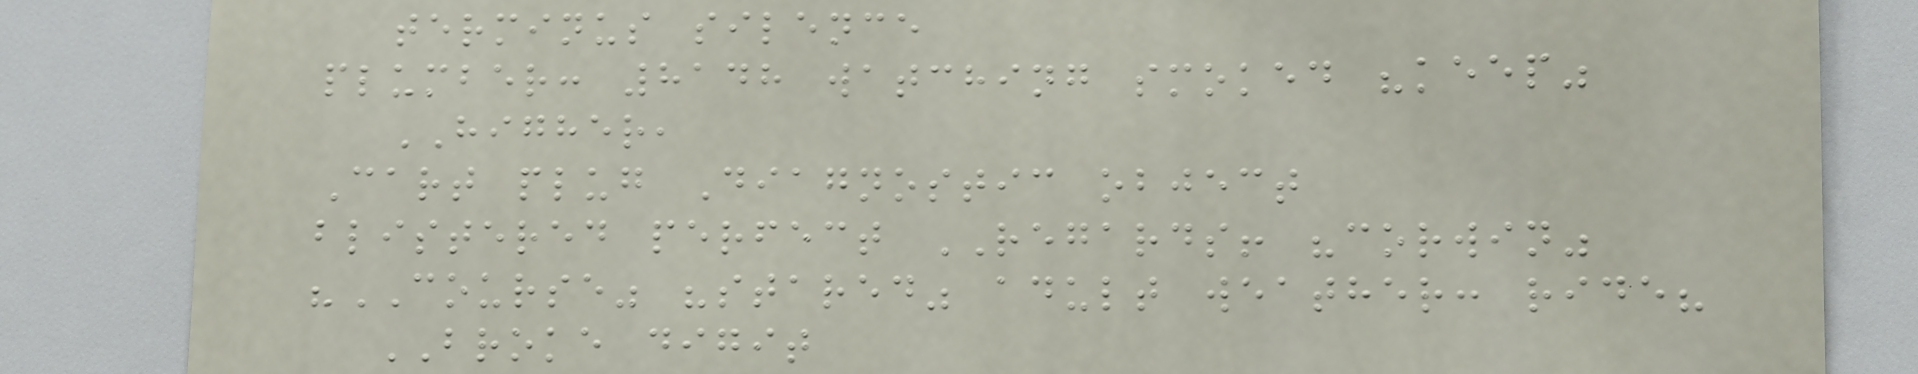terminus silence
plumber: 8148 watching smoked "keep"
HIGHER,
Cart plug Diagnostic object
blistered perfect REGARDS! "corwin"
"COURSE" "stared" adult weather: ride?
BROKE digit
